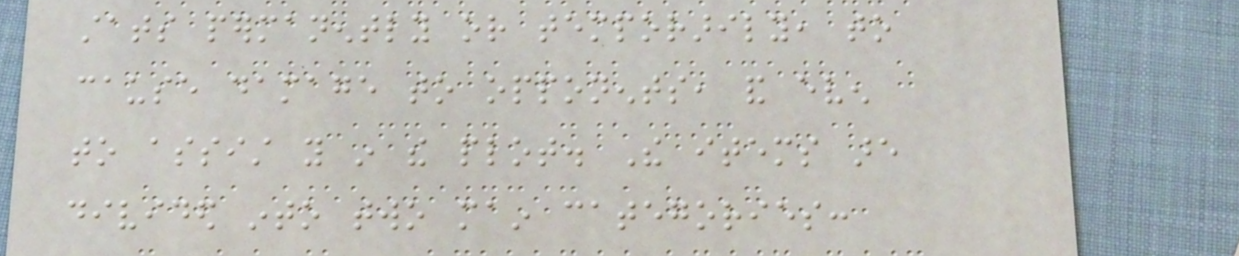stats permanently or temporarily, to
cause damage to opponents, and even
to assist you in the plot. The items are
divided into two main categories:
